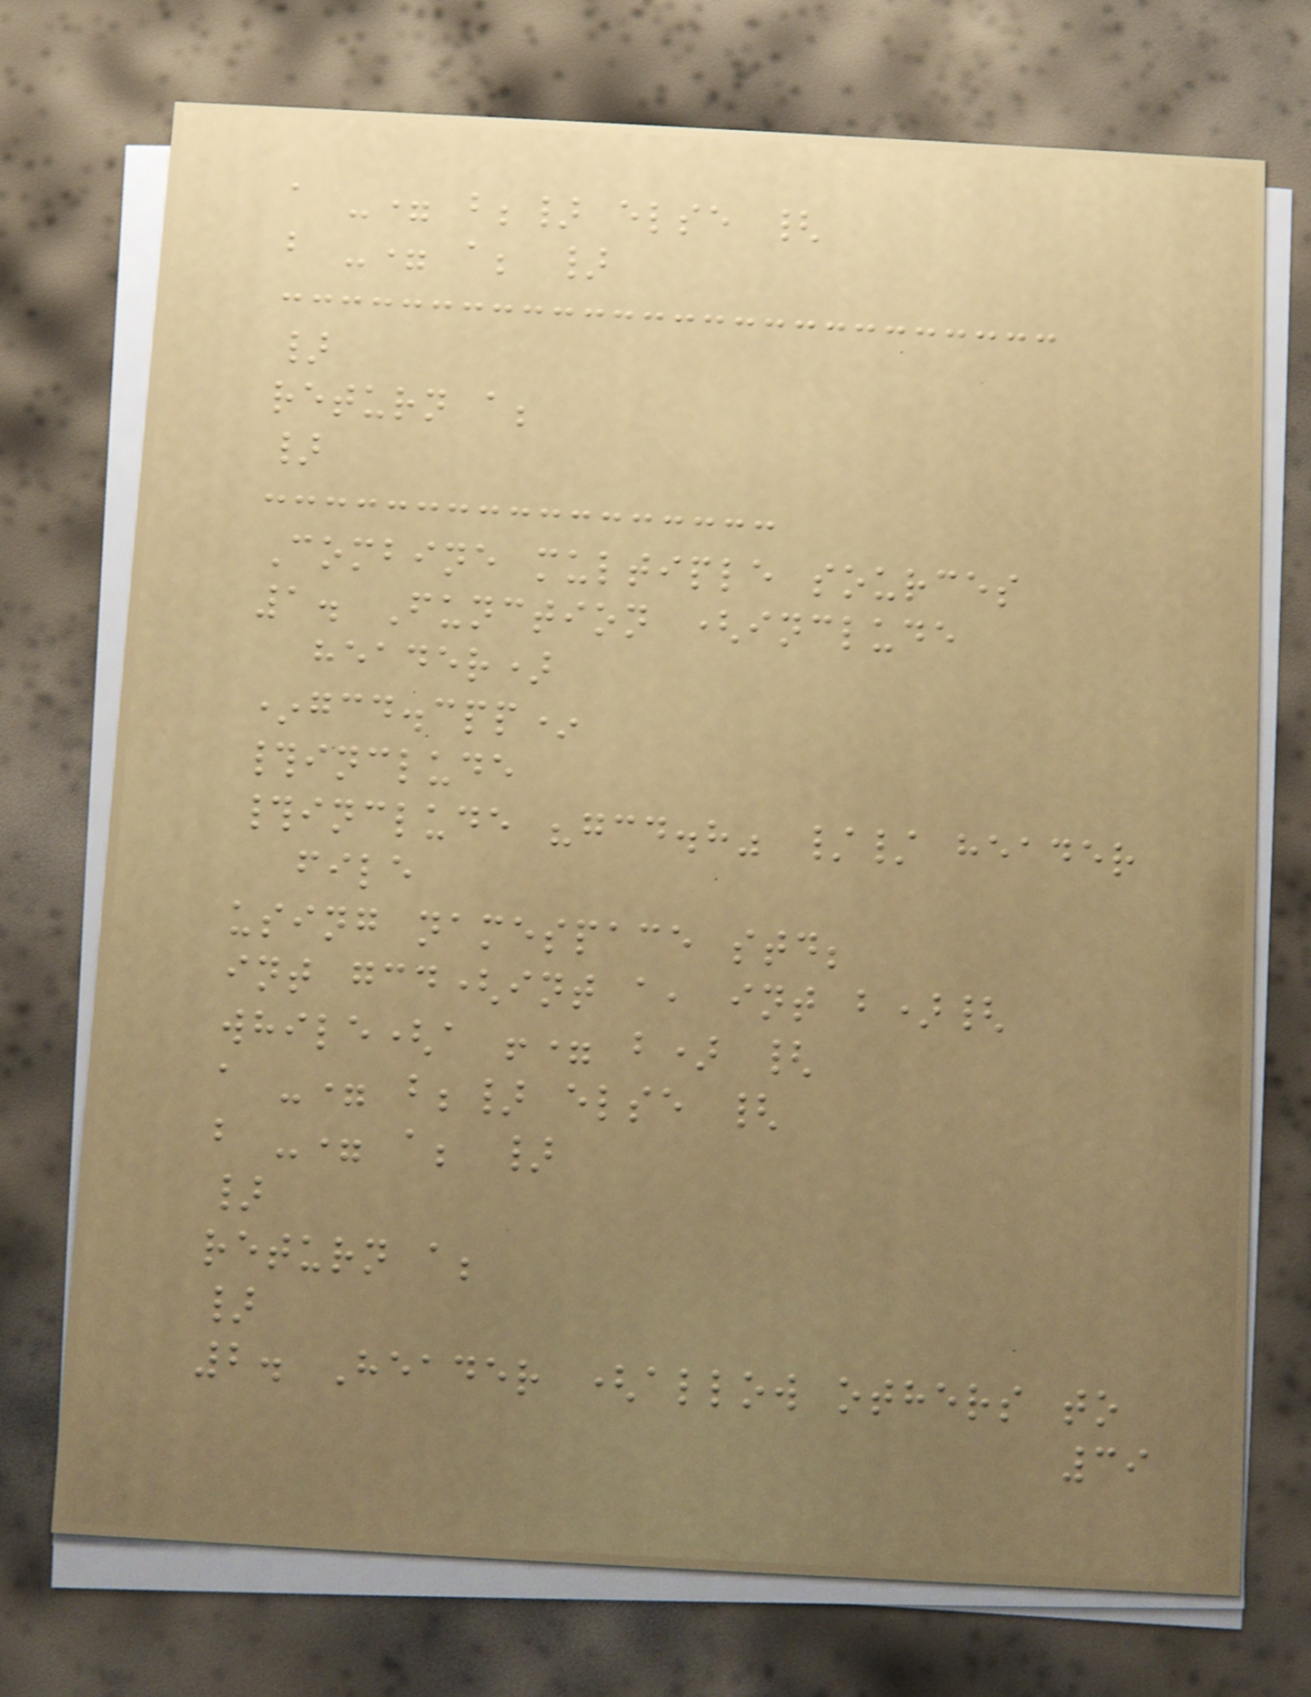a -= b;} else {
b -= a; }
}
return a;
}
Combine multiple sources
1. Function (include
header)
*gcd.cpp*
#include
#include "gcd.h" // header
file
using namespace std;
int gcd(int a, int b){
while(a != b) {
a -= b;} else {
b -= a; }
}
return a;
}
2. Header (allow others to
39
